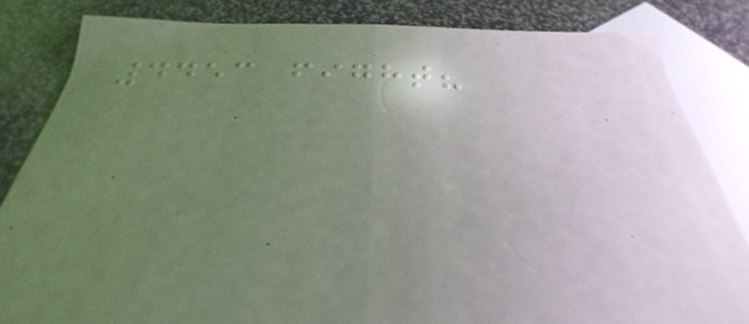4453 fight?
